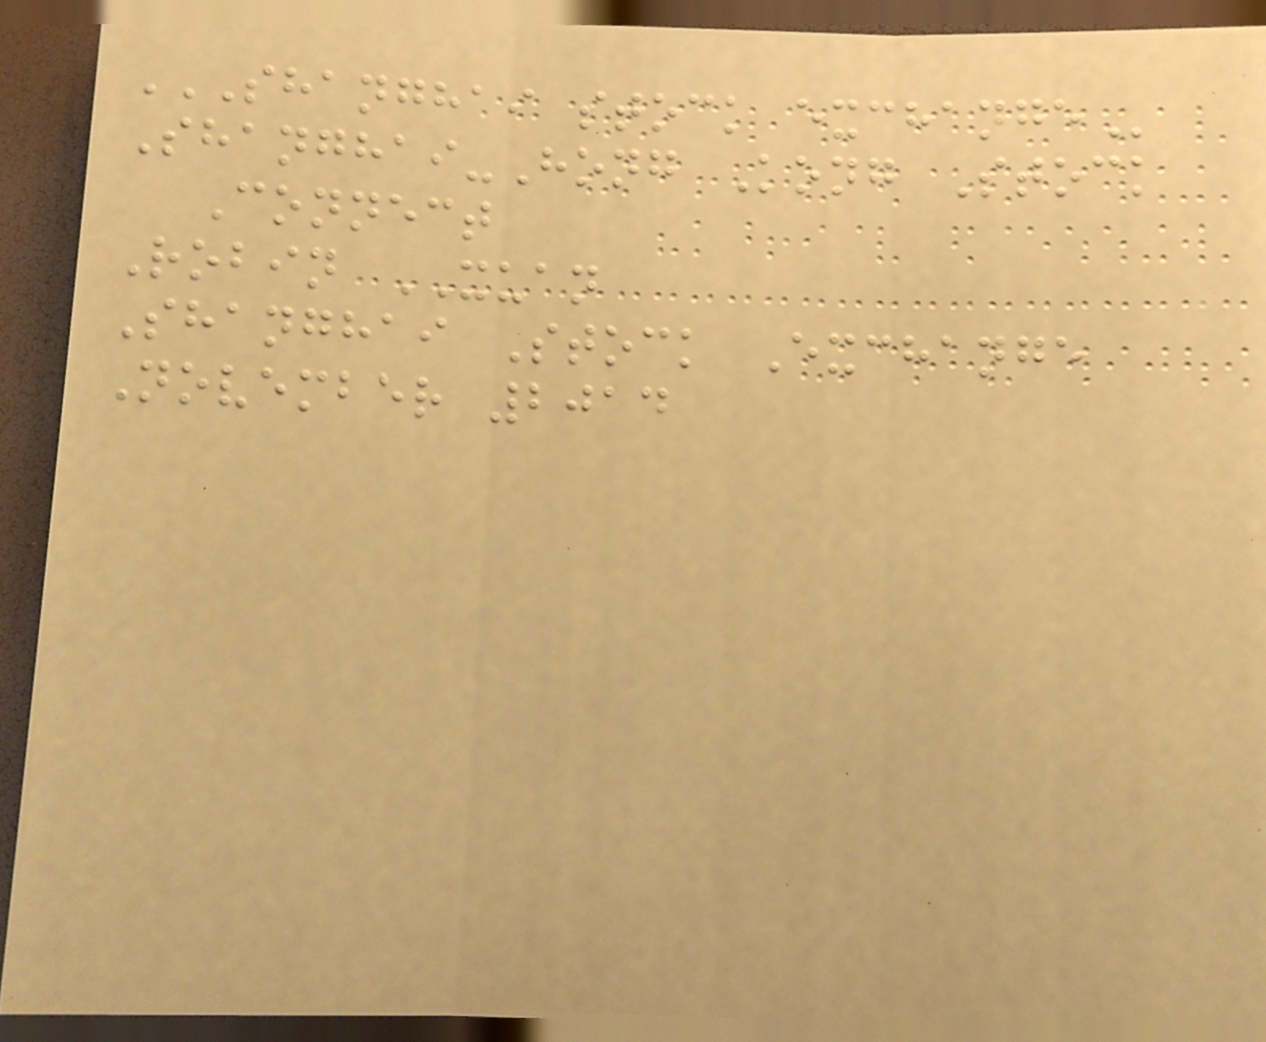SHANGHAI STOCK EXCHANGE
Shanghai-Hong Kong Stock
Connect
Robin XUAN
Shanghai Stock Exchange
November 2014
